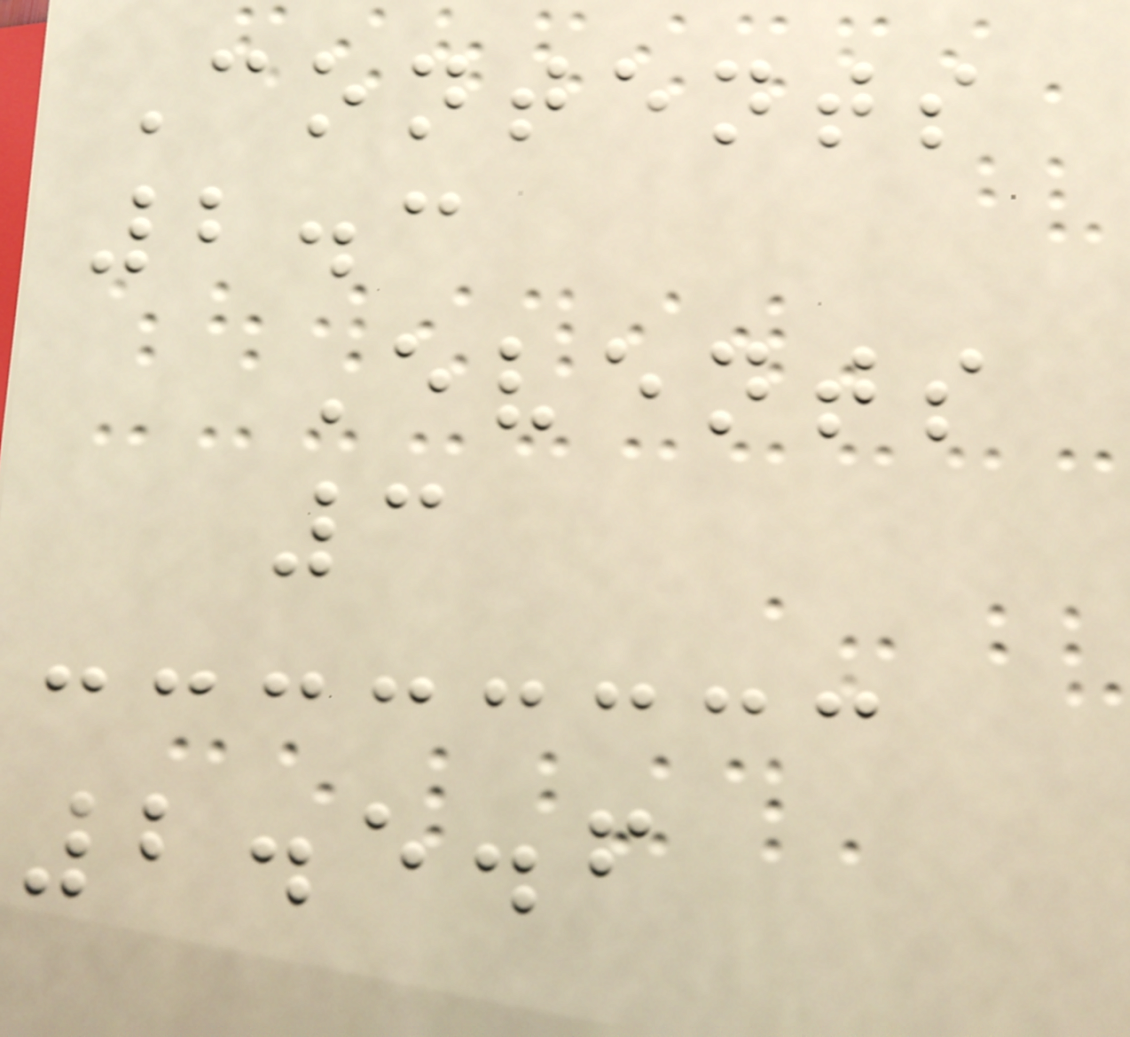Contents
2.3
Events
3
2.5.6
